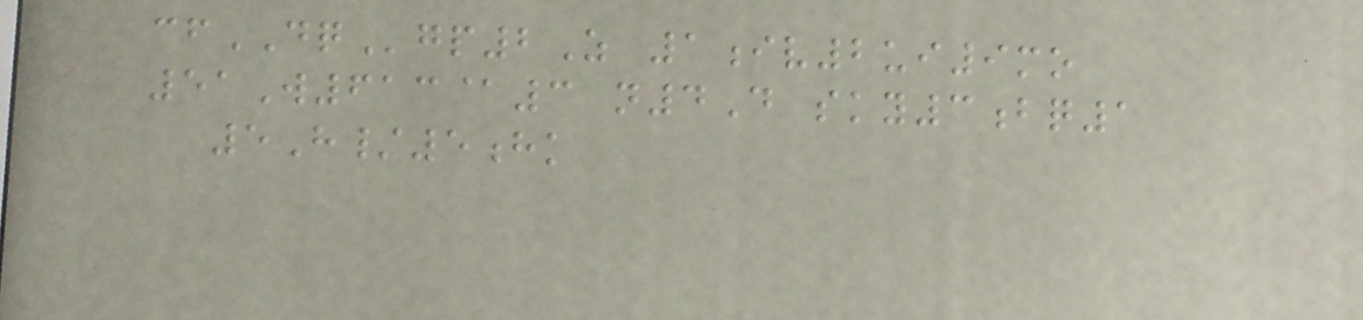cfDQgp2Z 1iv2ui9mo
51W613@3 n4D sky3bq1
5H/5hk
